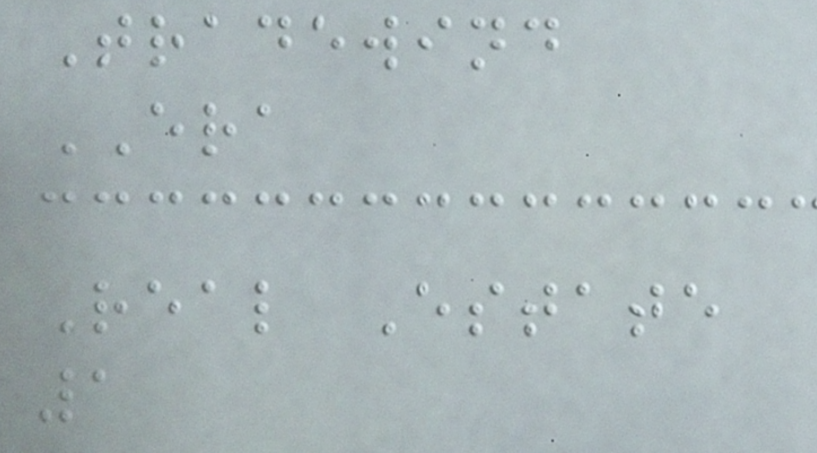Tradewind
ERA
Real Estate
1
